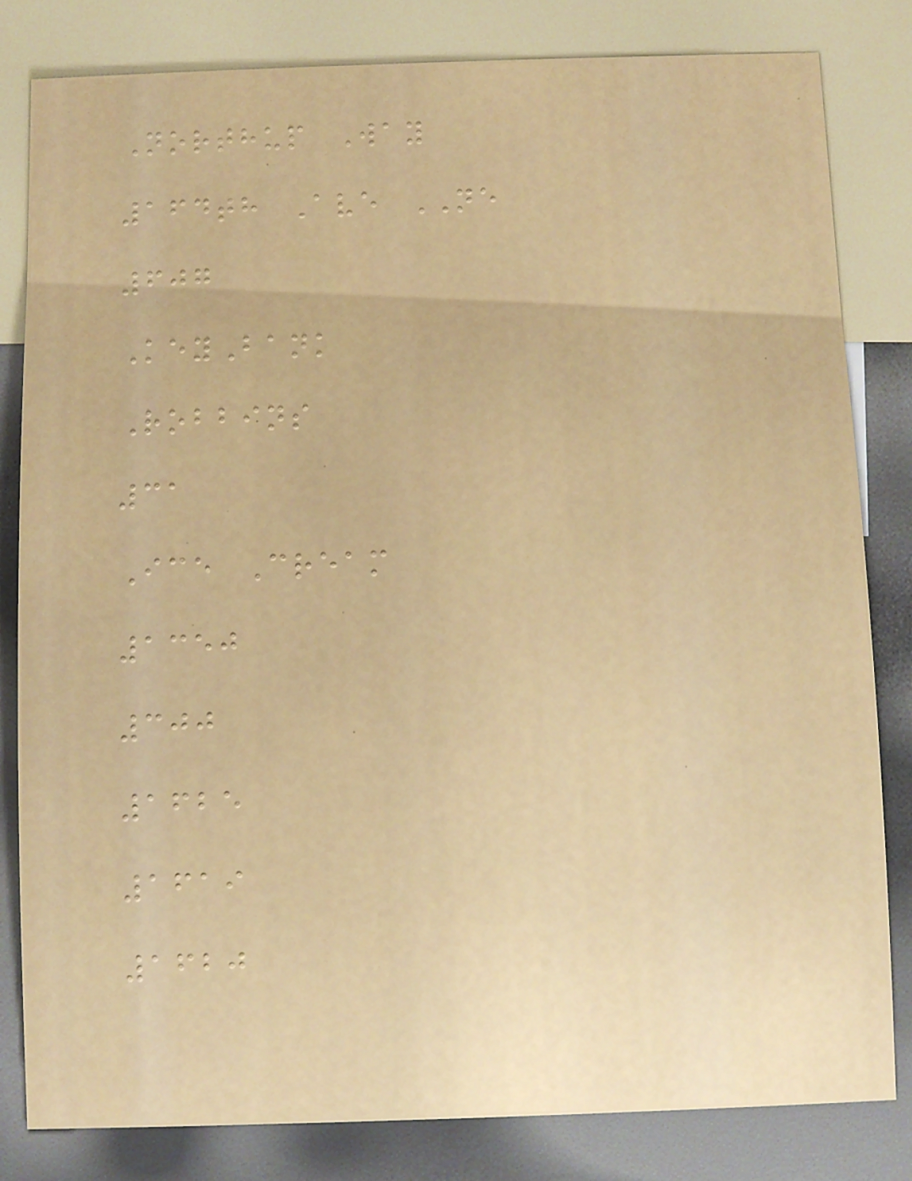Northup Way
164th Ave NE
607
KeyBank
Robbins
31
Ice Cream
1350
300
1625
1619
1620
